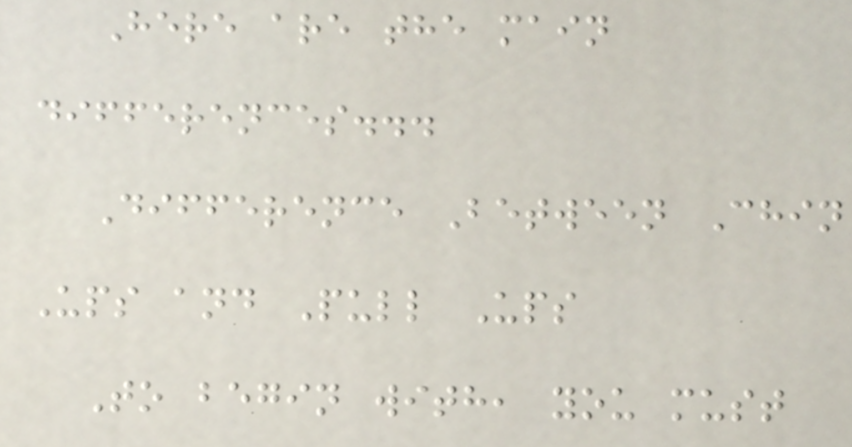Here are the main
differences...
Difference Between Chin
Ups and Pull Ups
To begin with, you must
